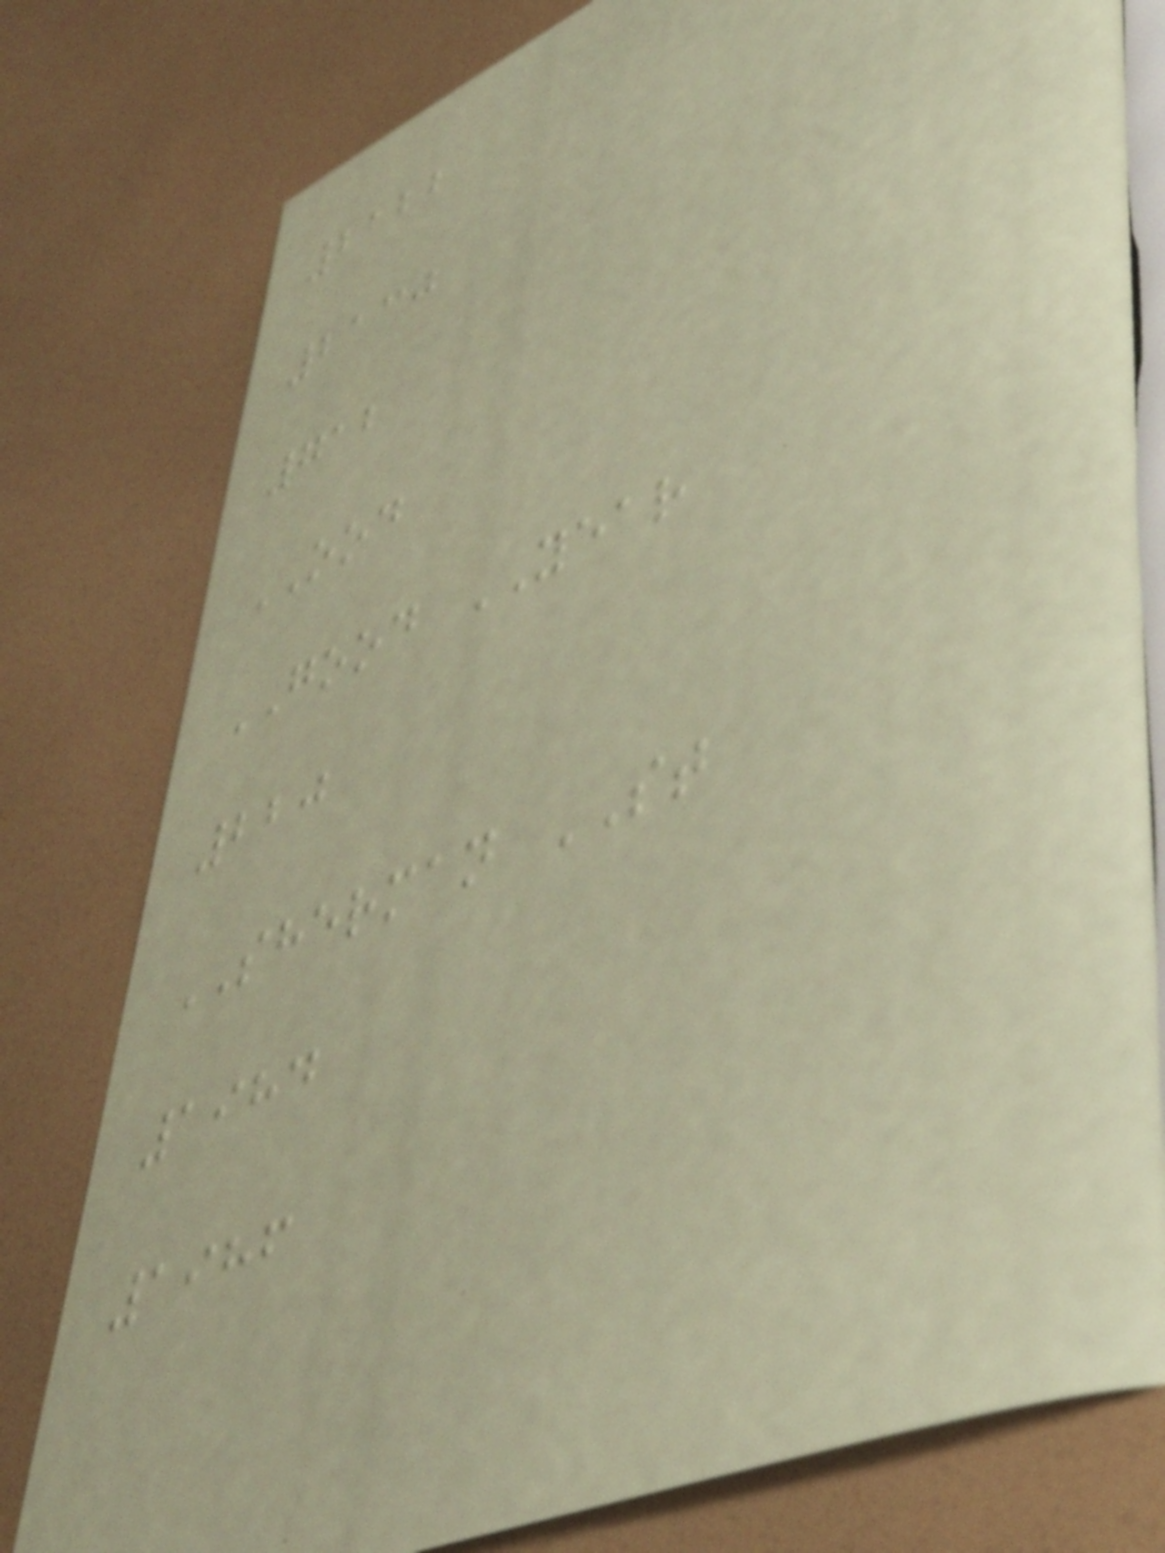2122
2130
712
OOD
GOOD YEAR
220
SHERMAN ST
1984
1986
